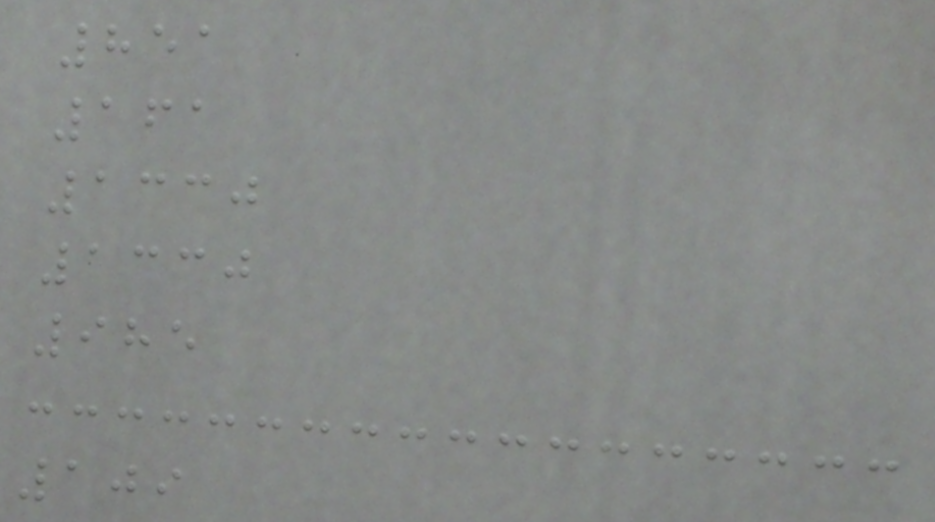851
161
1330
1330
985
109
